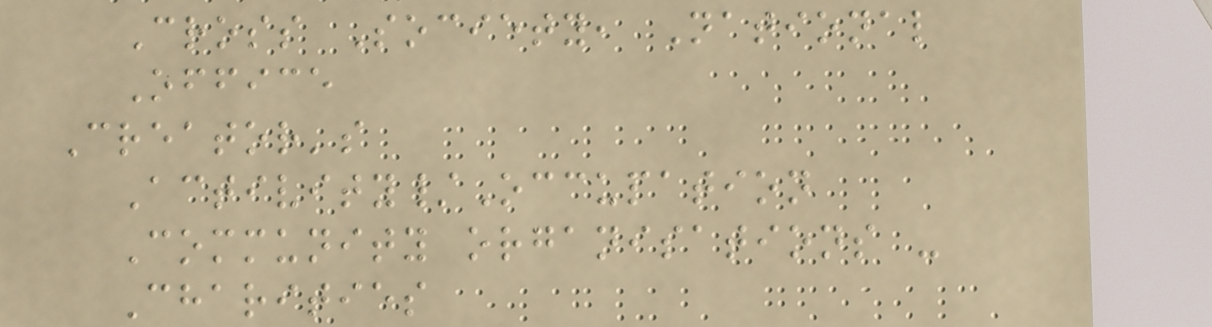Cross Society, National
Office
Creator's
Activity/Occupation
Community organisations -
Charities
